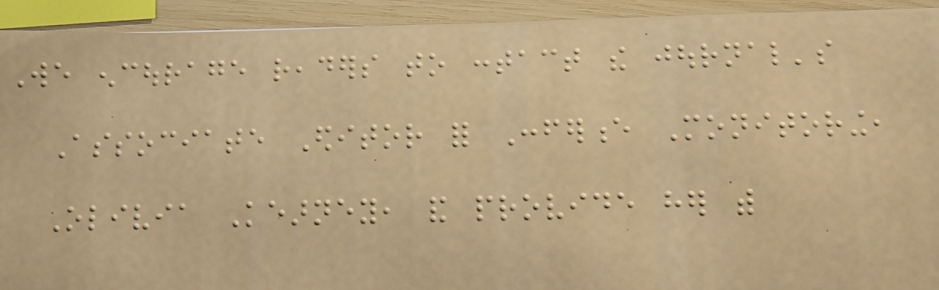We encourage readers to contact the journal's
Associate Editor for Conference Monitoring,
Olivia Kearney, and provide her with
